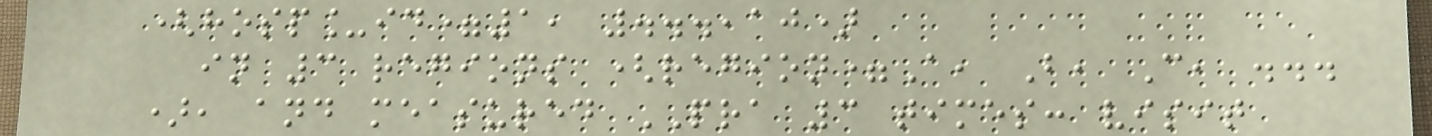(hosp_id=1, ...,10)
in 3 regions (region=A, B, C, ...
), and measured PRA 3 times: visit
